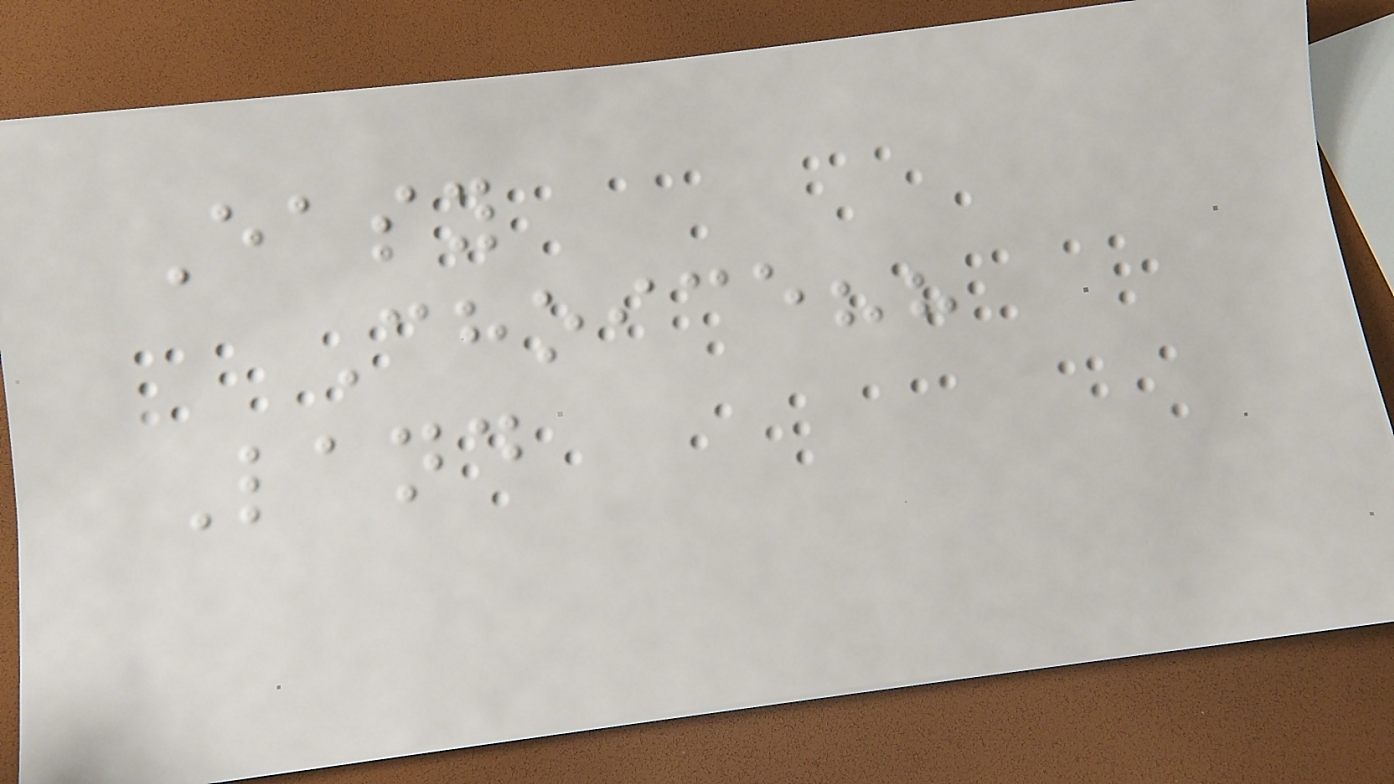Easy
Choice??
Land
